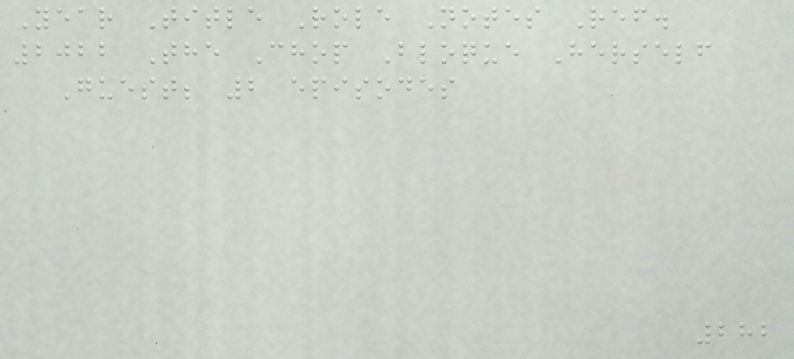Year Title Role Notes Ref.
2022 The Chop Bloque Herself
Guest; 2 episodes
282
